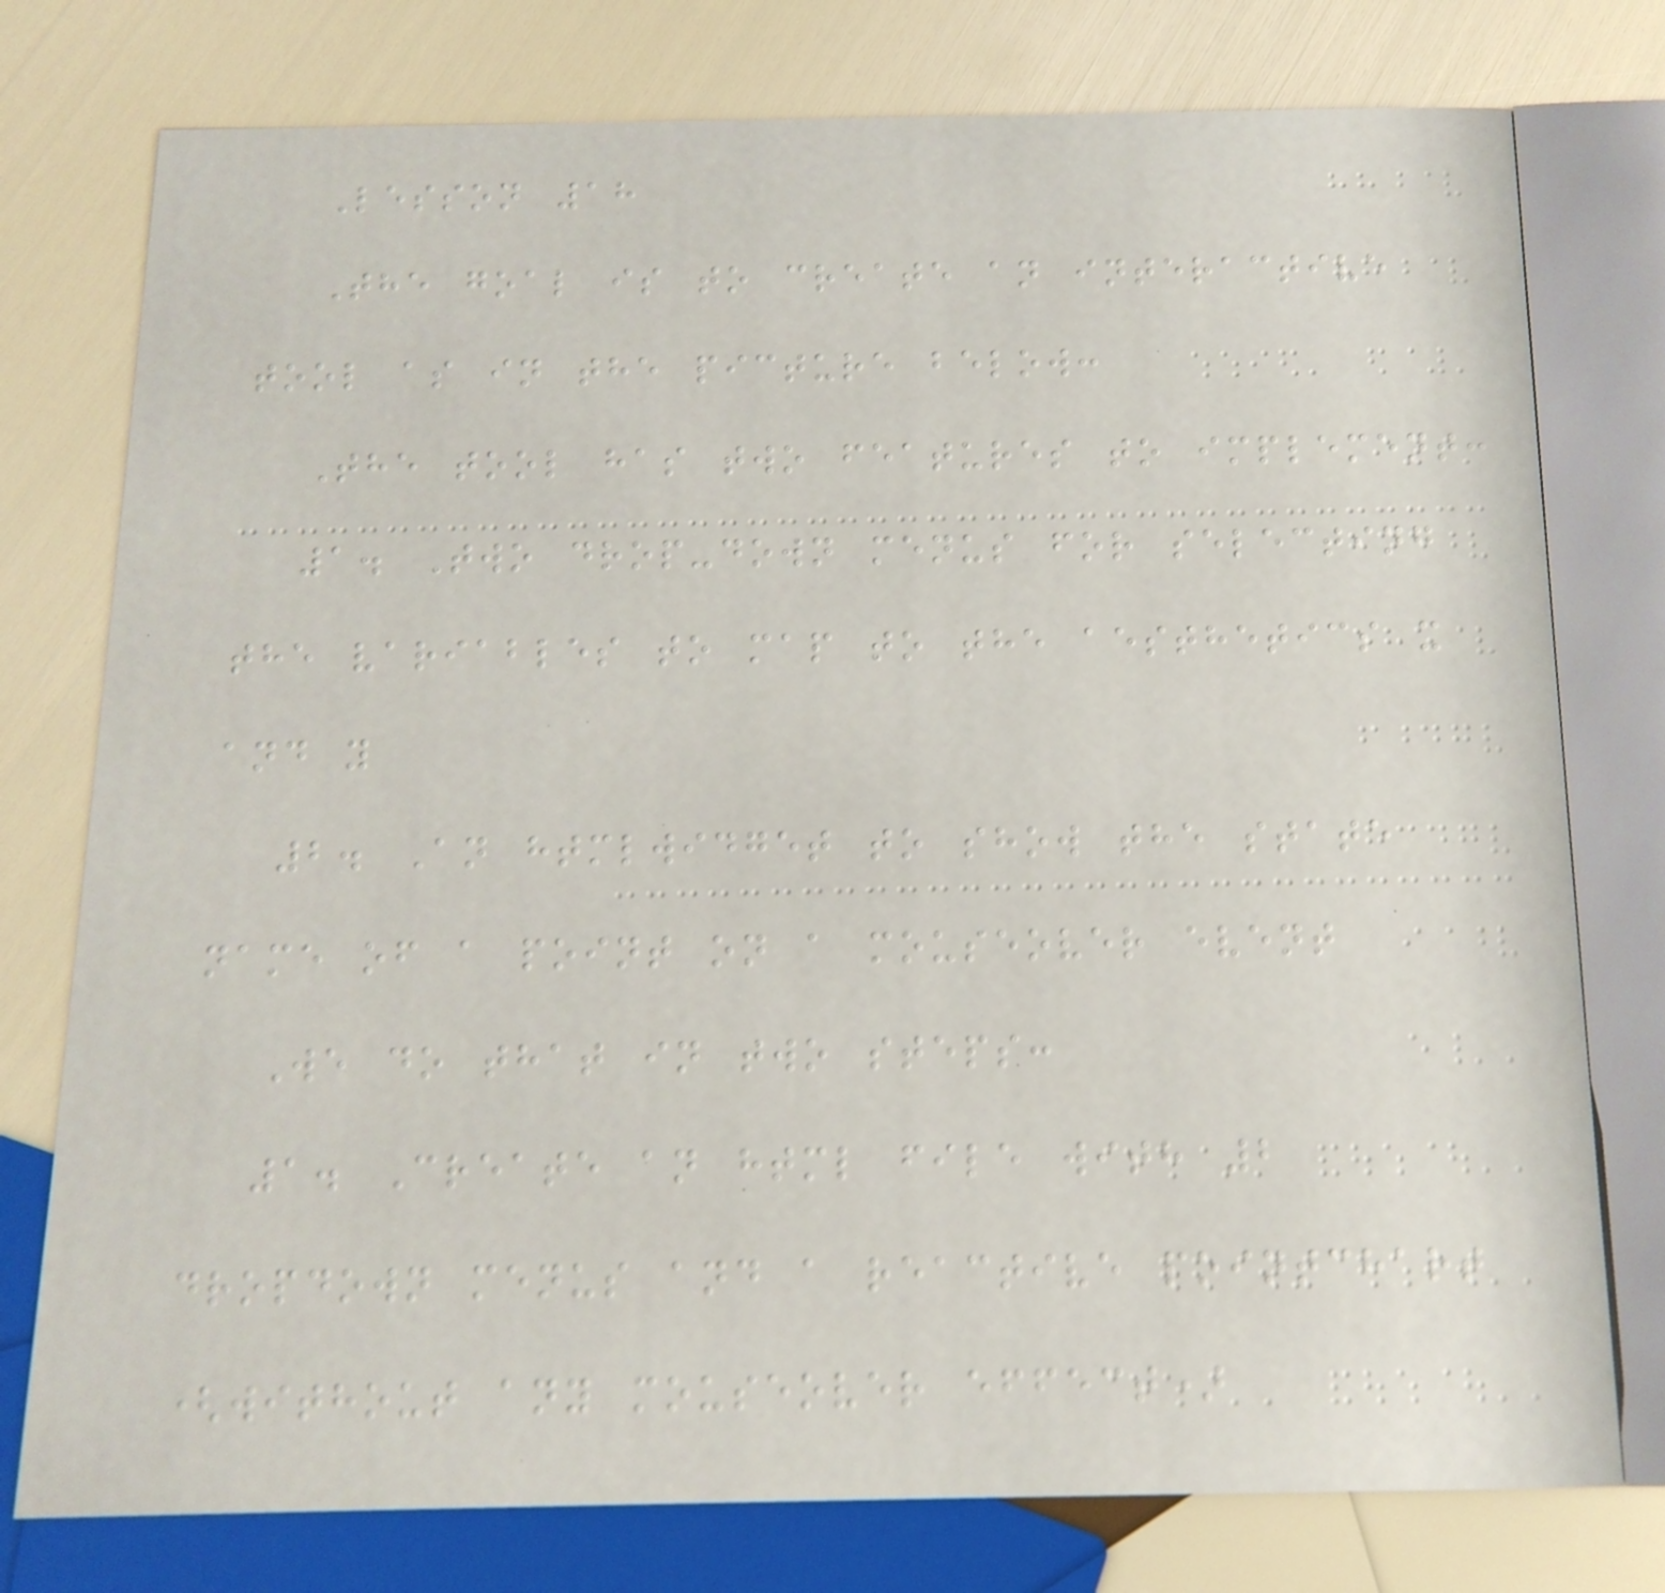Lesson 18
The goal is to create an interactive
tool as in the picture below:
The tool has two features to implement:
1. Two drop-down menus for selecting
the variables to map to the aesthetics x
and y
2. An htmlwidget to show the state
name of a point on a mouseover event
We do that in two steps:
1. Create an html file with 2
dropdown menus and a reactive pointchart
(without any mouseover effect)
